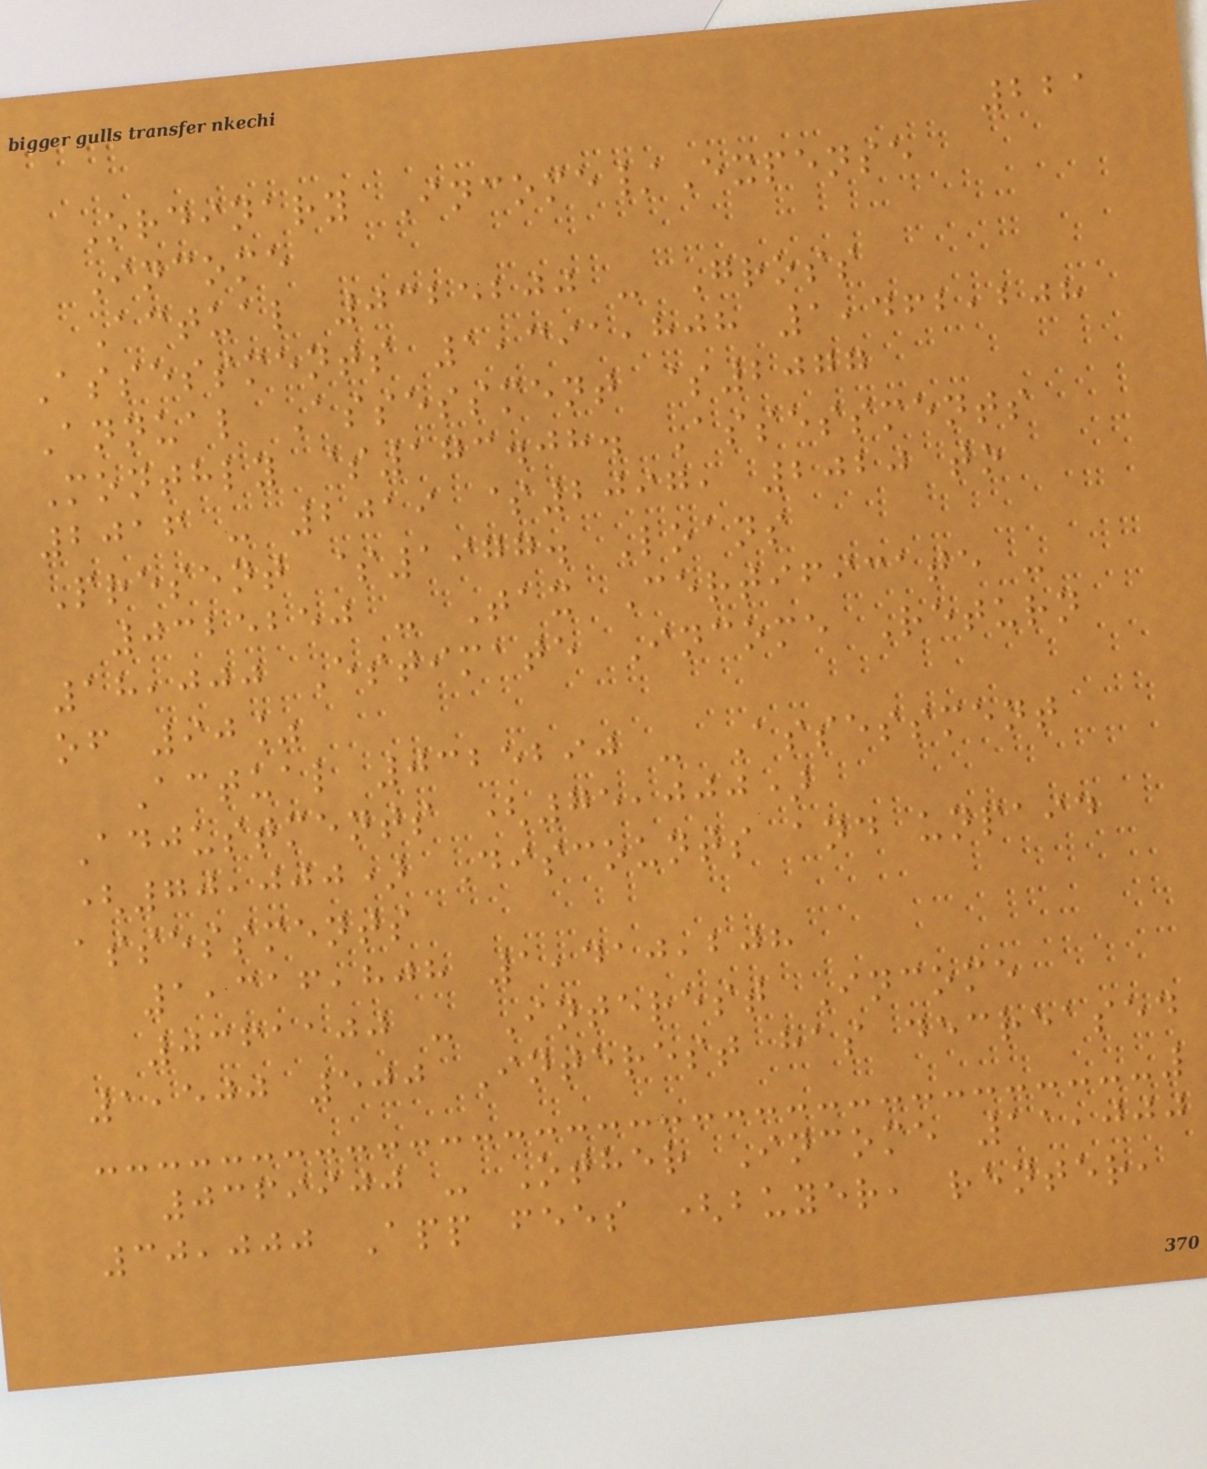221
Ordinary Income/Expense
Income
Actual 0325200 - Gross
Assessments 1,391,808 1,462,208
Annual Assessment $2077
Monthly $173.08. Assessments
2016 - 2019 $2097, 2020 to
Present $1977. Loans
0325250 - Tax Certificate -
18,000 Estimate Income Return
of 90%
Actual 0325290 - Assessment
Adjustments (75,000)
(70,000) Discounts and unpaid
assessments
1,316,808 1,410,208
0361100 - Interest Income
1,500 500 Interest has decreased
0369900 - Other Income 11,000
30,000 App fees (buyer, renter,
